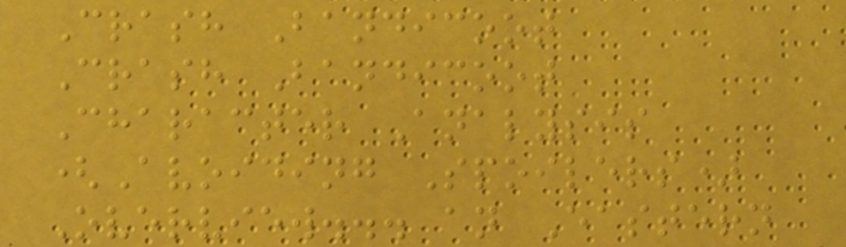Crash Bandicoot
Crash Bandicoot
Character Analysis
(Avoiding Spoilers)
Overview... an Eastern
